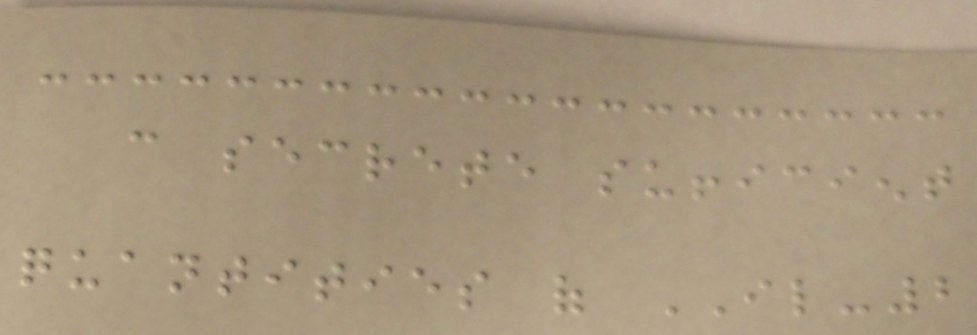can secrete sufficient
quantities of IL-2
